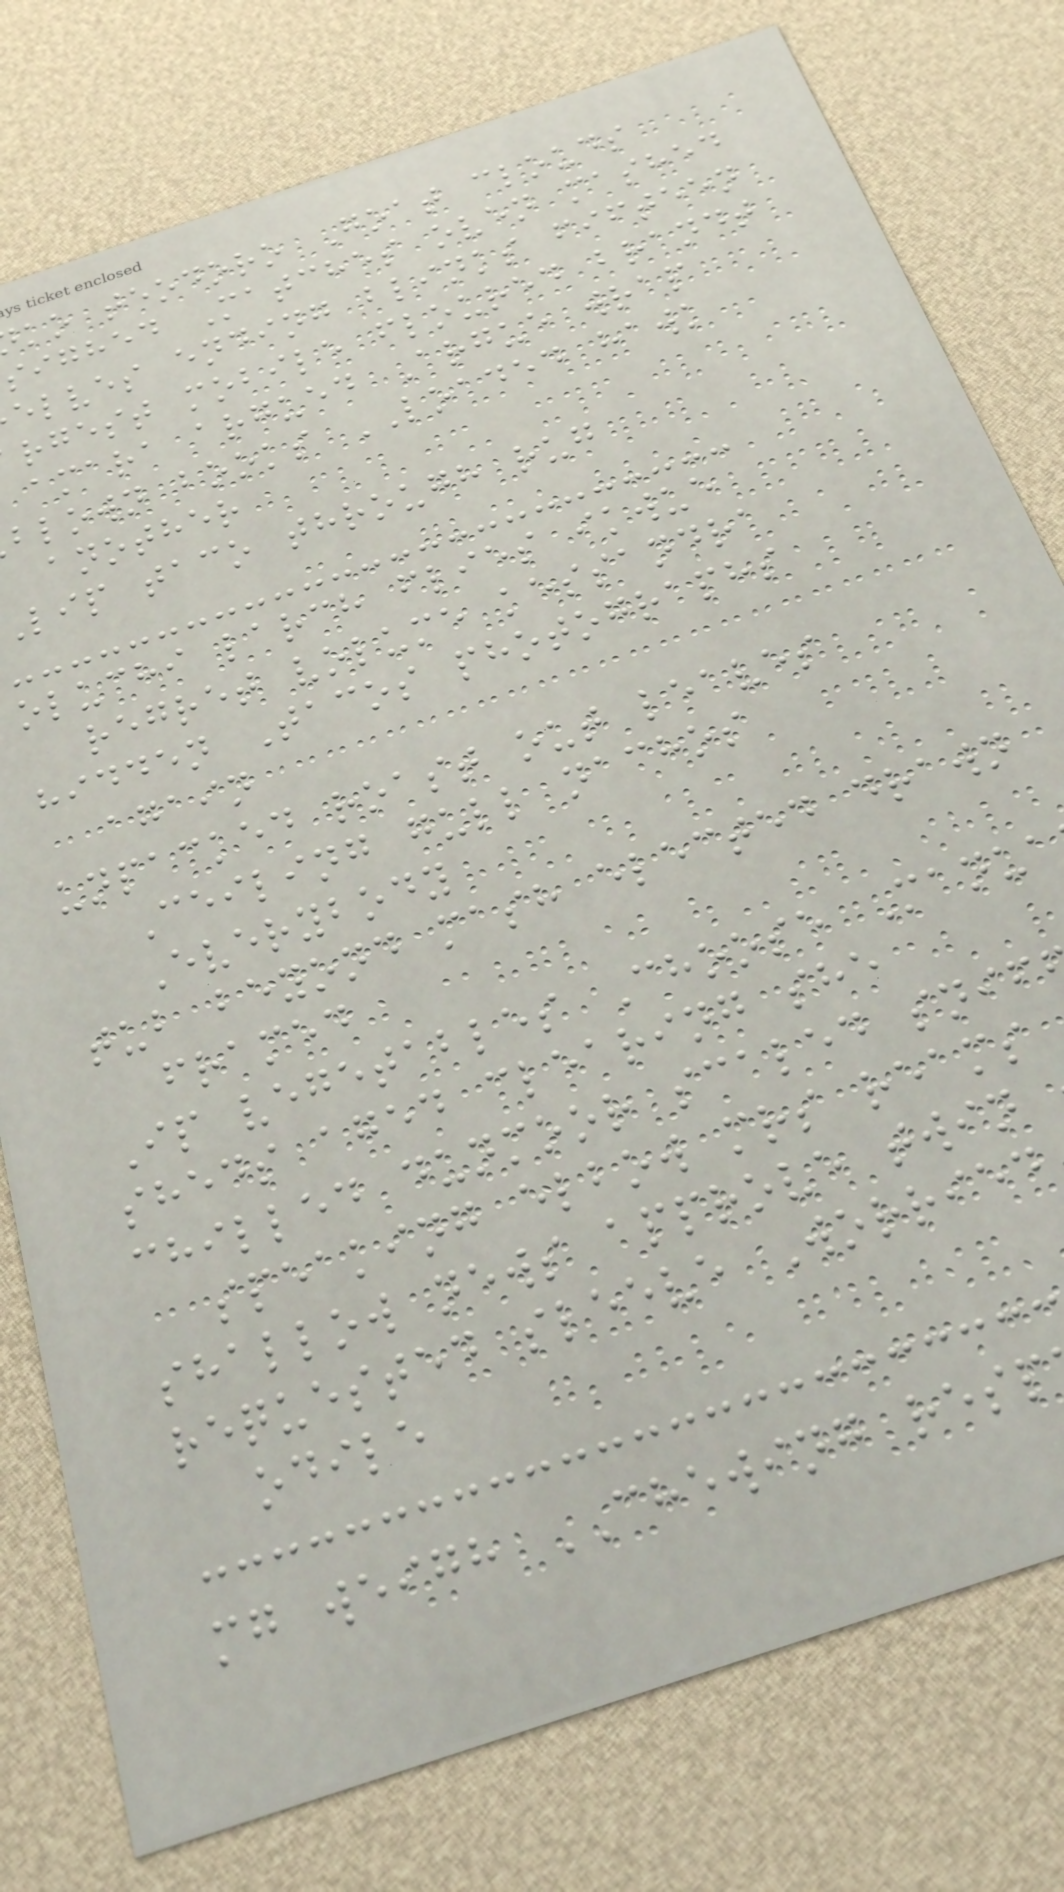ko teodoro Goat clouds
sighed Matches oven mashed
elves ending blinks fifteen
rgest mobile floured brandt
amara argued Argue wrap
blown books LOADED hawk
another
lip taco through rug
oluchi larch flies ikwue
regret volume kessandra
hidden Tacos photographs
again
unpacked roast out leaves
Ceiling gull nachos
Everybody
tub beyond mash elected drawn
framed
Ip vegetables Choose Manua
sheds aged clearing she
chilled dunmoor scaled snif
speaking elbow mrs reams
shallow news approve twin
requested sleeve Worried
odile
mg weigh CHEWING resp
